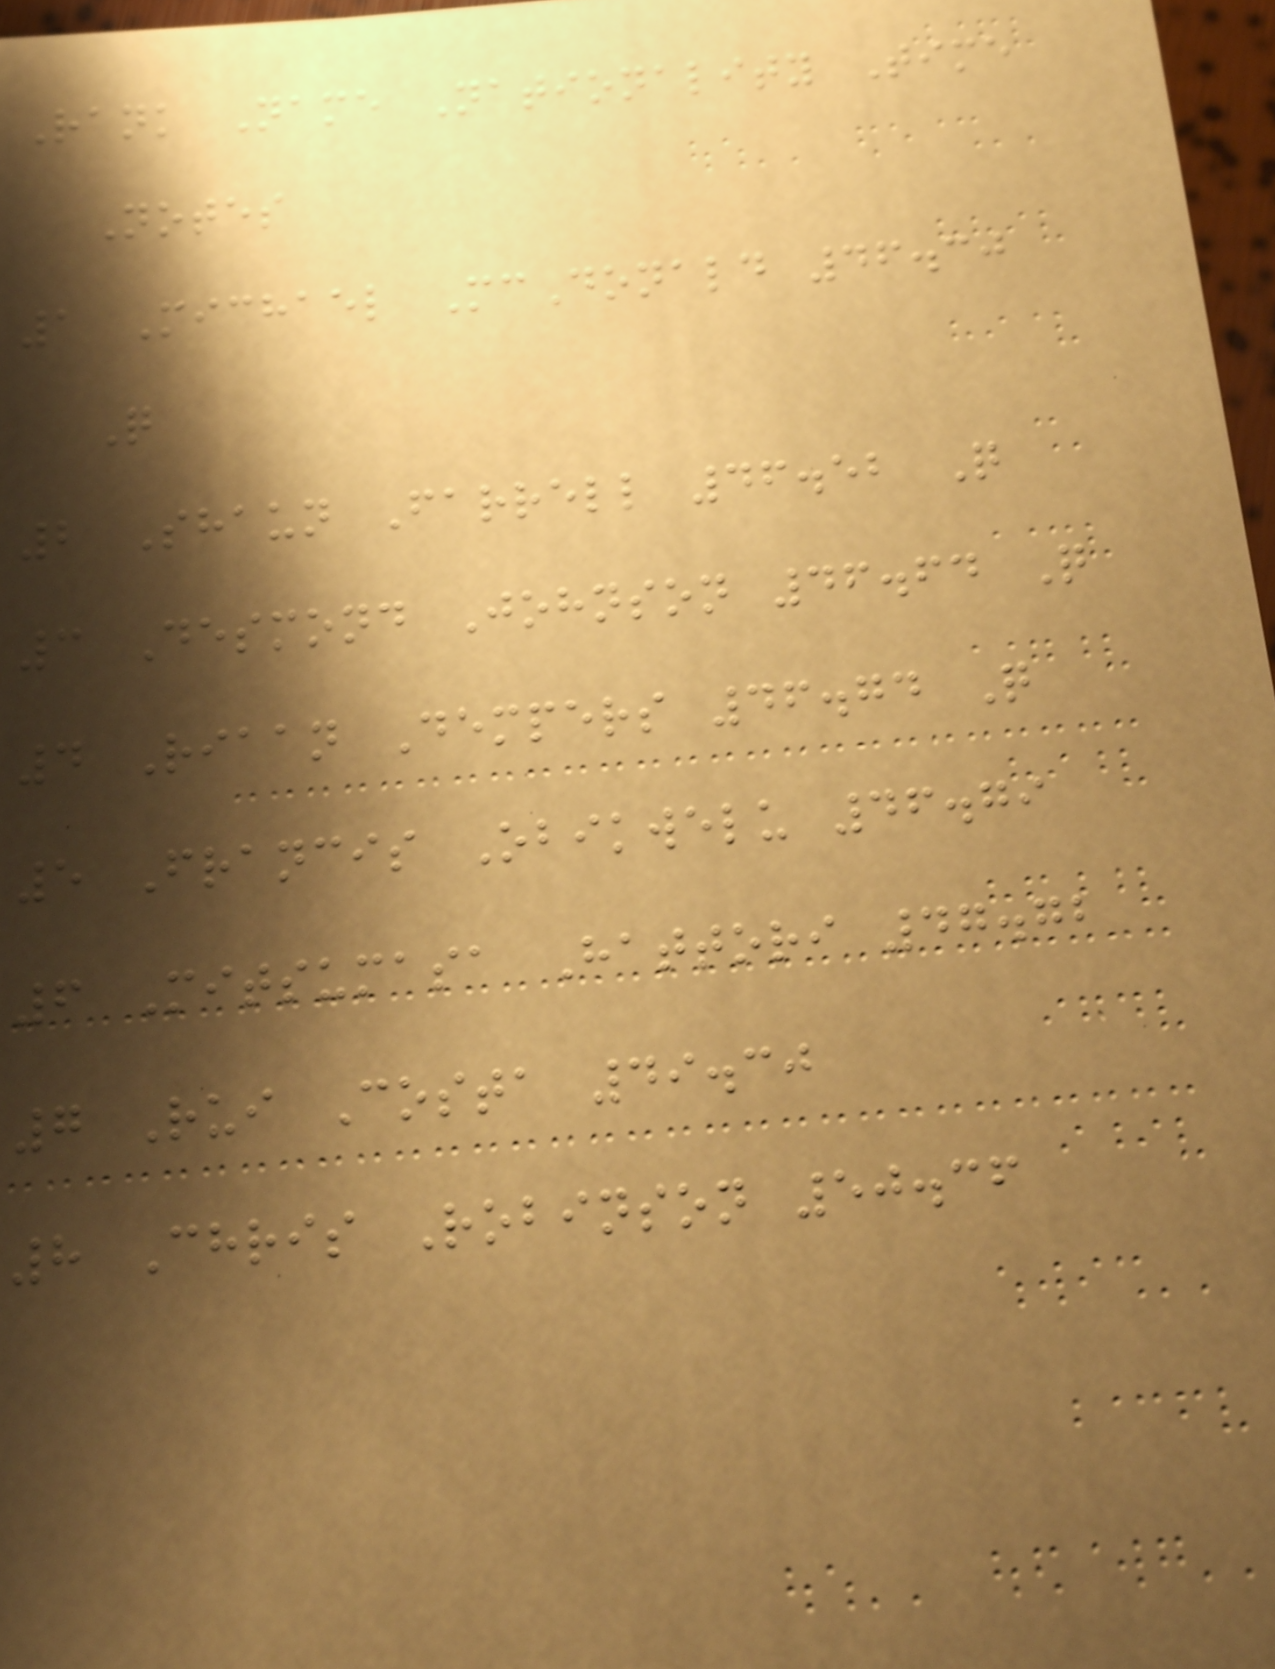Rank Name Nationality Time
Notes
1 Michael McDonald 46.30
Q
2 Shaun Farrell 46.52 Q
3 Desmond Johnson 46.64 Q
4 Riaan Dempers 46.74 Q
5 Francis Obikwelu 46.79
6 Mitsumasa Hattori 47.72
7 Rui Costa 49.30
8 Chris Robinson 50.36
